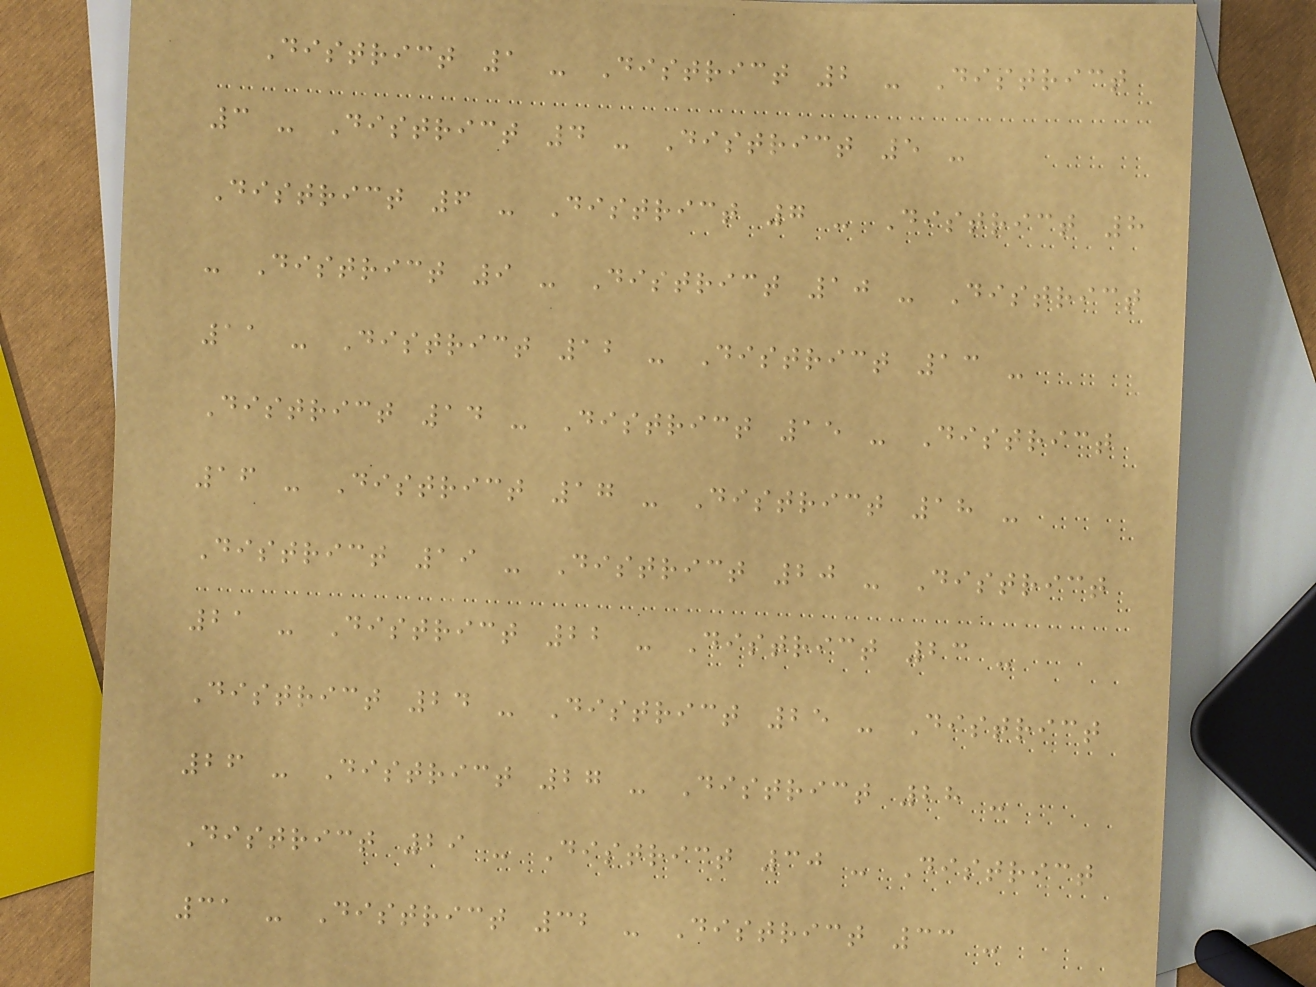District 1 - District 2 - District
3 - District 4 - District 5 -
District 6 - District 7 - District 8
- District 9 - District 10 - District
11 - District 12 - District 13 -
District 14 - District 15 - District
16 - District 17 - District 18 -
District 19 - District 20 - District
21 - District 22 - District 23 -
District 24 - District 25 - District
26 - District 27 - District 28 -
District 29 - District 30 - District
31 - District 32 - District 33 -
